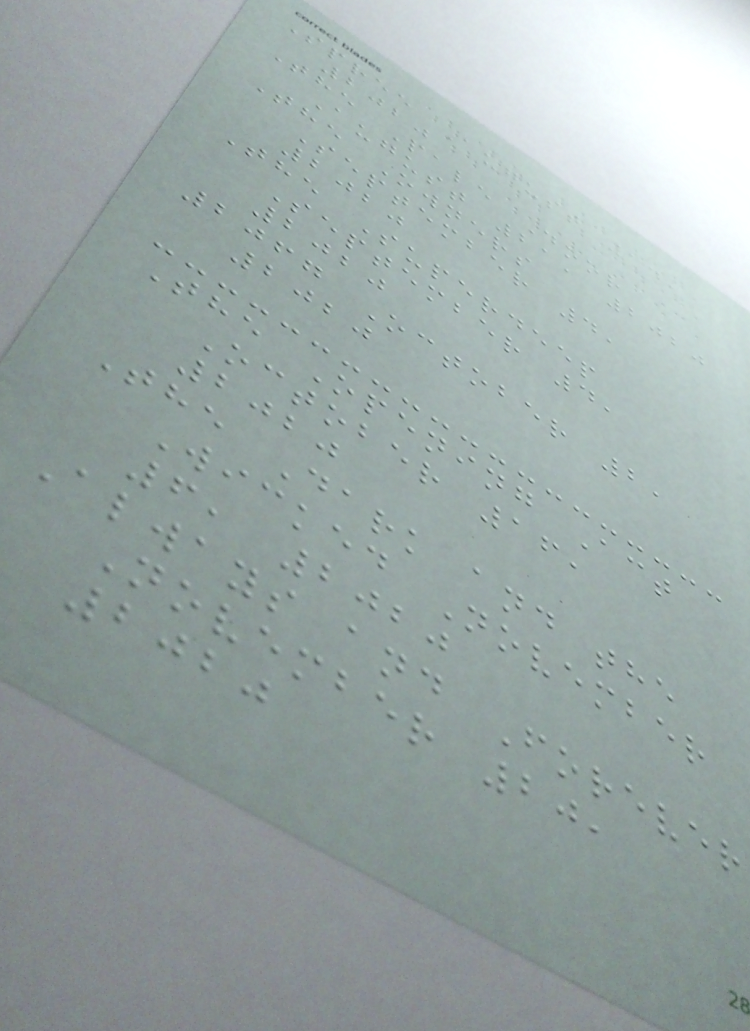Spree August 14,
2020
The Pale Door
August 21, 2020
The Owners
September 4,
2020
The Superdeep
September 4,
2020
2067 October 2,
2020
The Opening Act
October 16,
2020
The Dark and the
Wicked November
6, 2020
Always and Forever
November 20,
2020
